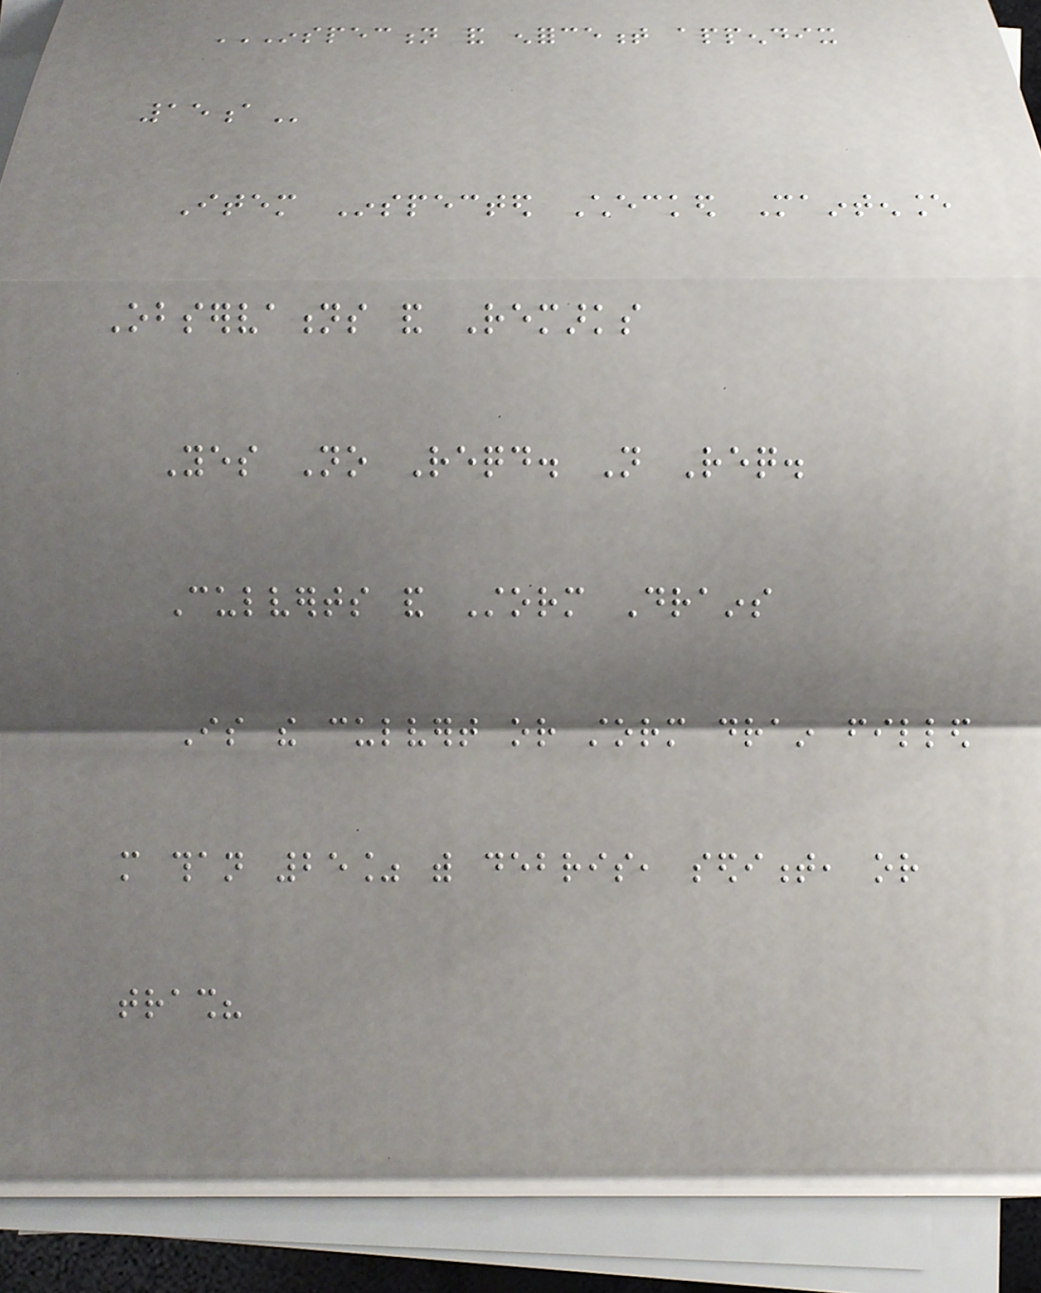INSPECTION AND ENFORCEMENT APPENDIX
15A
Item Inspected Checked Maintenance
Observations and Remarks
Yes No Reqd. Not Req.
Culverts and Storm Drains
Is the culvert or storm drain filled
more than 25% with debris, sediment, or
trash?
